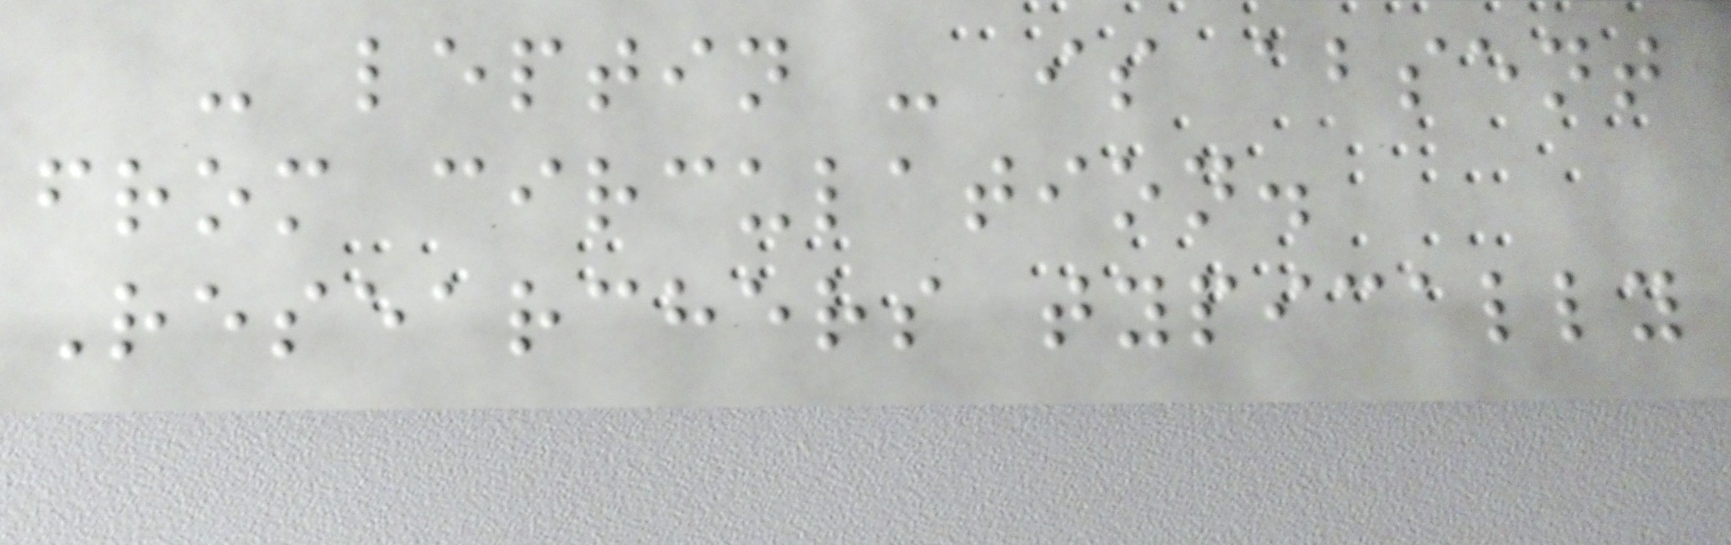- leptin - is absent
from circulation.
Researchers typically
